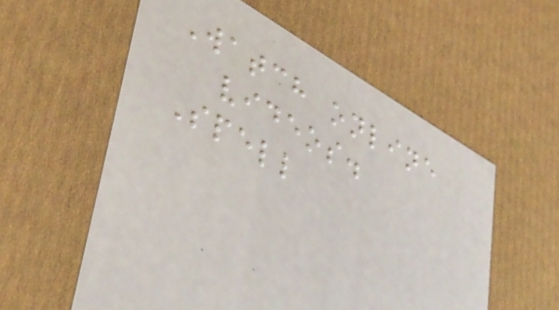Watch online
videos.
Spell
